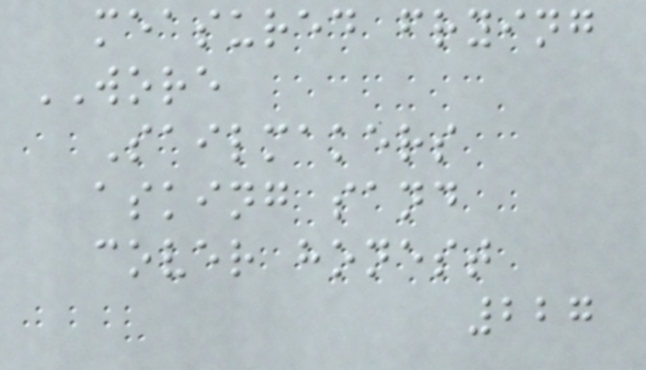measured frying
WORE
Sailmakers
asking sand
cover honest
227
